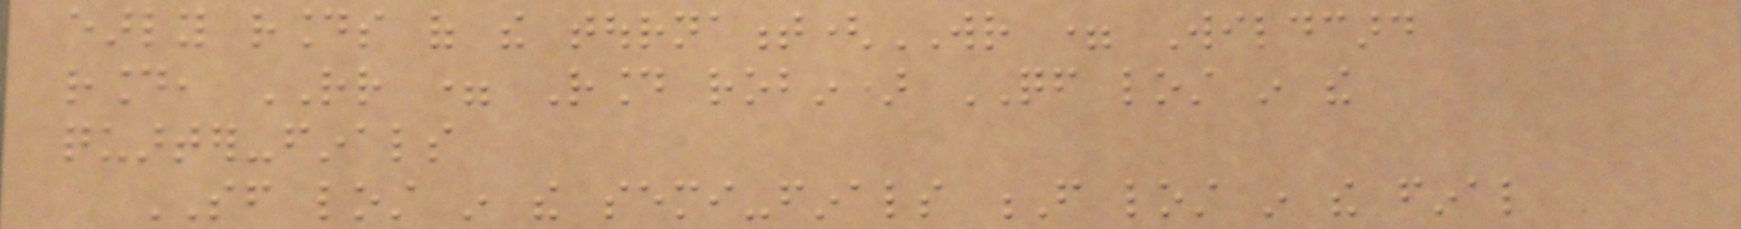early rounds of the tournament(WR = Wildcard
round, RR = Round robin) QF lost in the
quarter-finals
SF lost in the semi-finals F lost in the final
